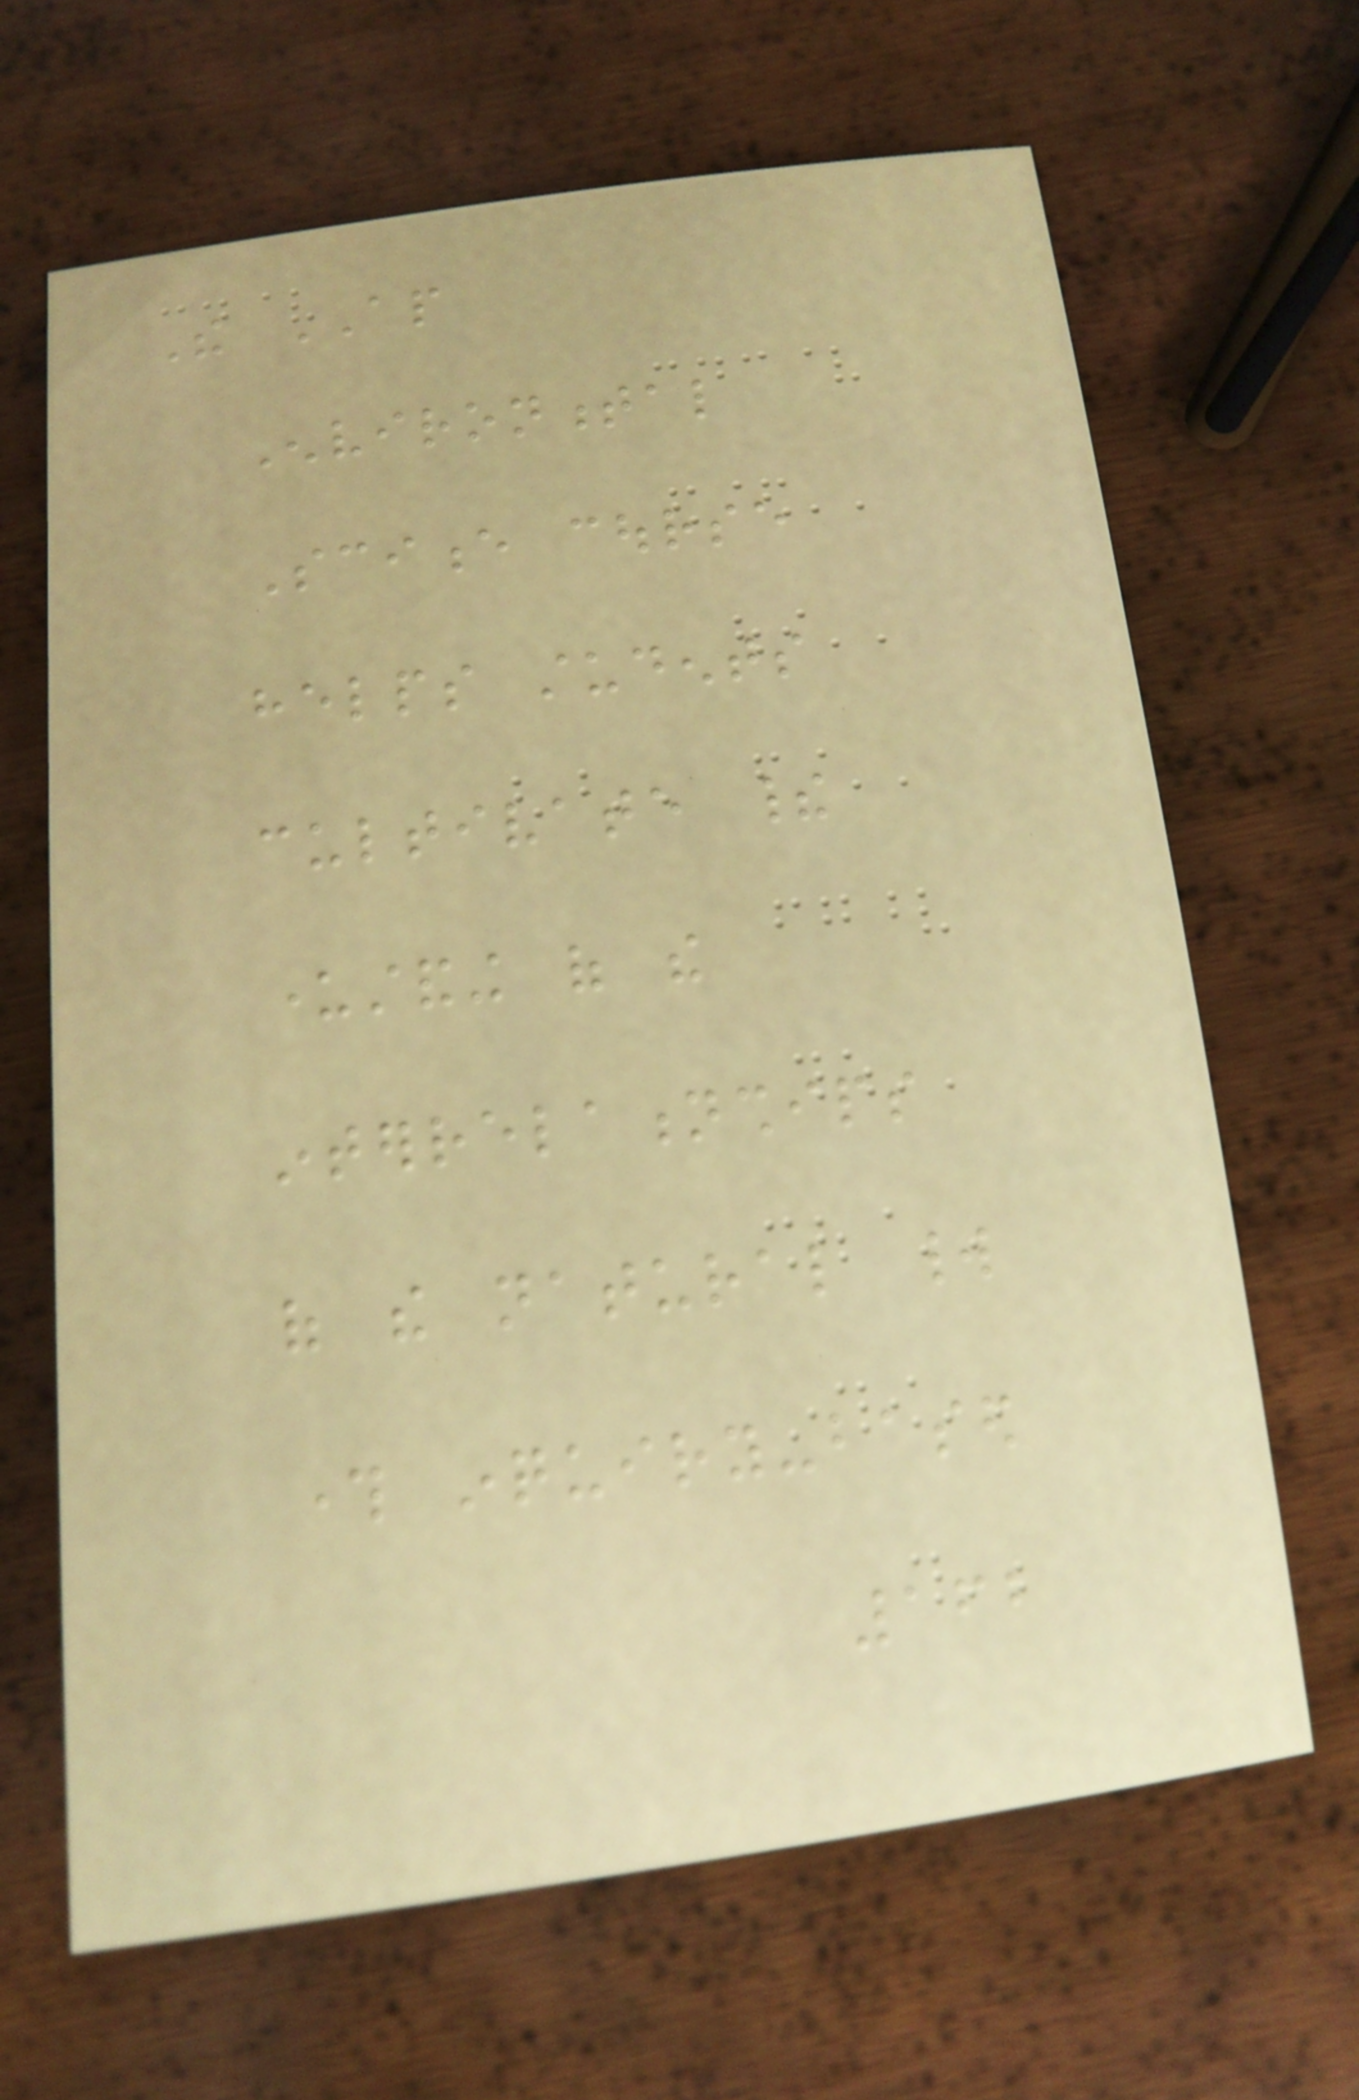The AP
Environmental
Science course
helps students
cultivate their
understanding of the
interrelationships
of the natural world
through inquiry-based
162
